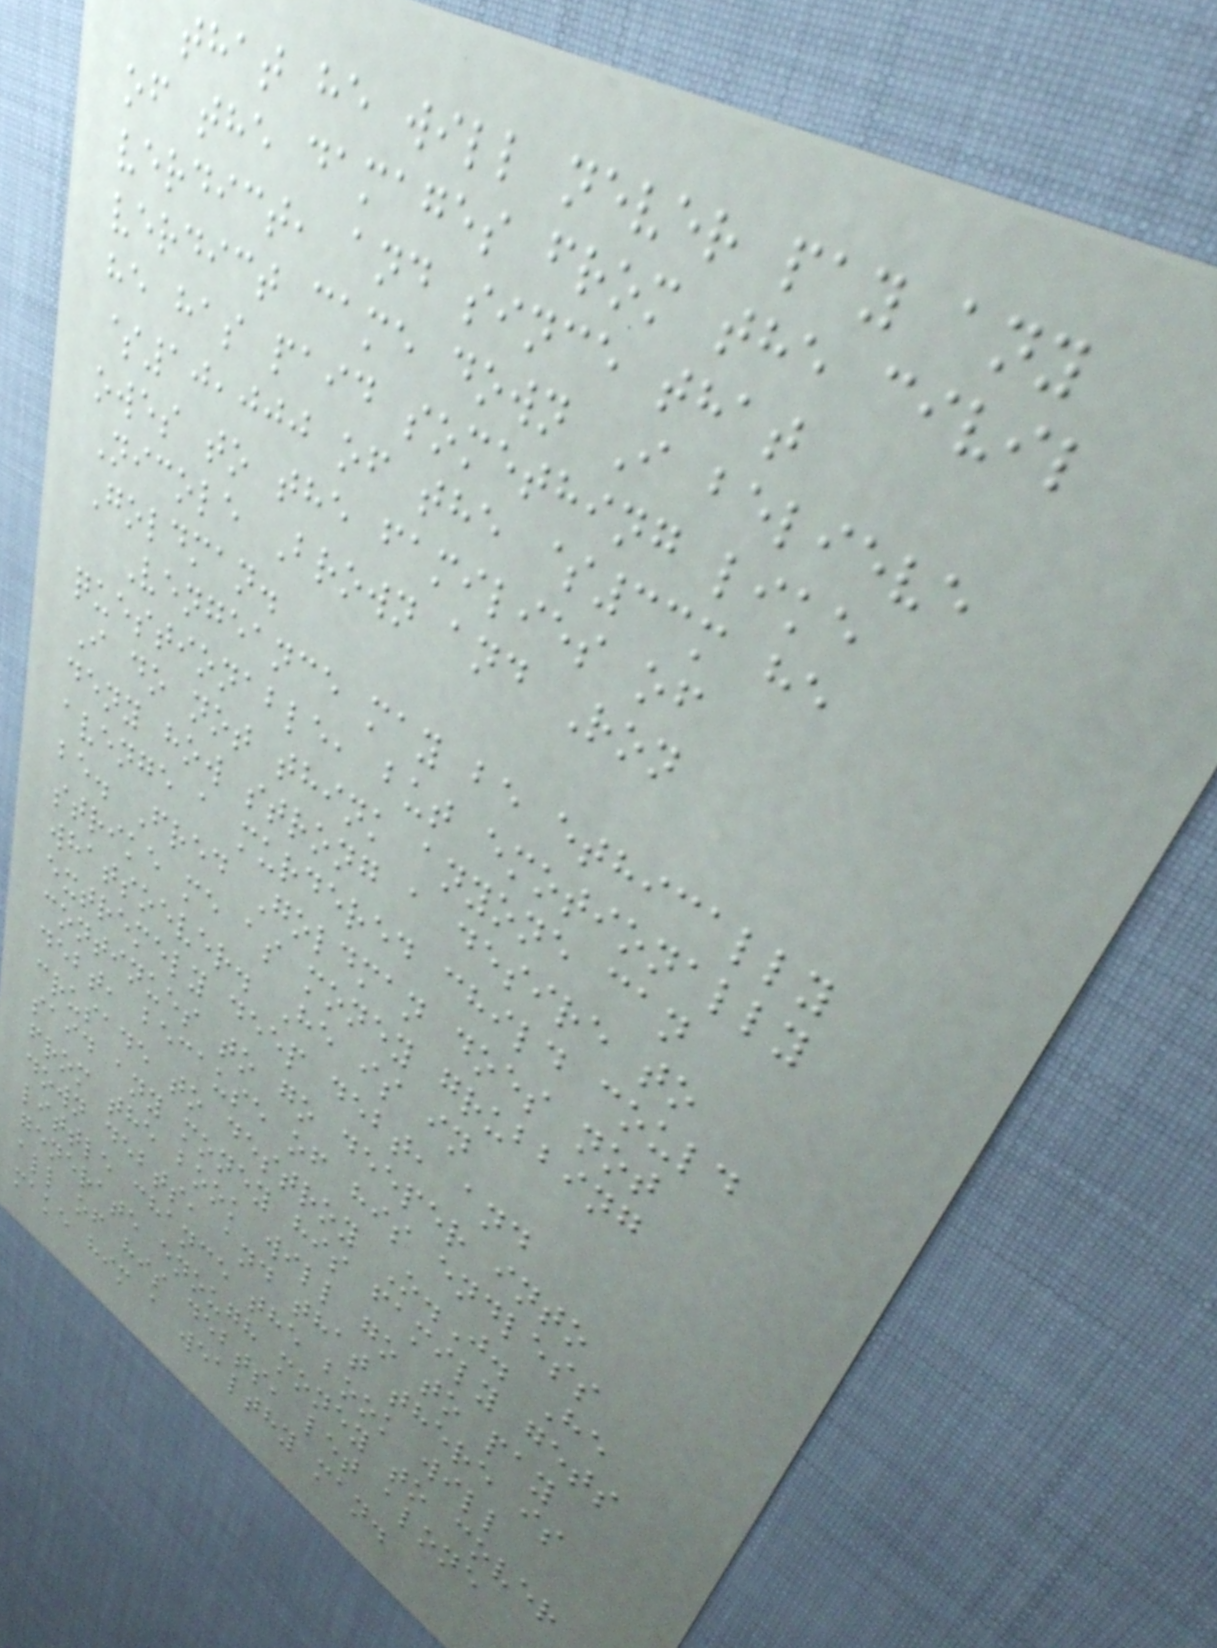that he will never pay any
of the damages from the civil
verdict, and since that
verdict came down I believe
he has paid something like
$10,000 of the $33m he
owes to the families of
Nicole Brown and Ron
Goldman.
Vengeance may be ethically
questionable, but emotionally
I do not think anyone can
deny how strong a desire to
avenge a murdered child could
be. Fred Goldman does not
strike me as money grubbing
whatsoever. He is in
extremely deep debt, and
continues to go deeper into
debt, because of his endless
crusade to destroy O.J. He
said any money his family gets
from the book will go to pay
down debts, and that there is
little chance the book will
generate enough money to cover
all of his debts, let alone
make him a wealthy man.
